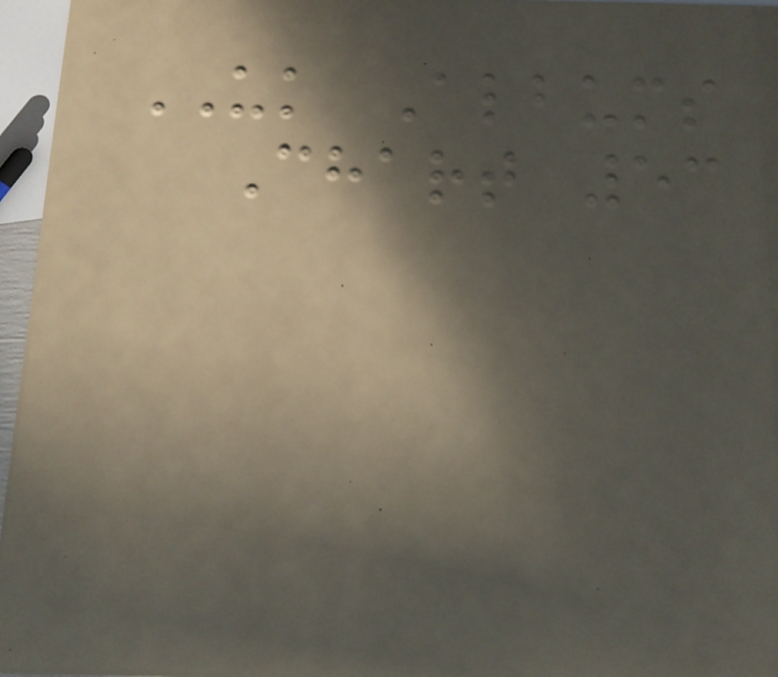UK Albums
Chart 53
